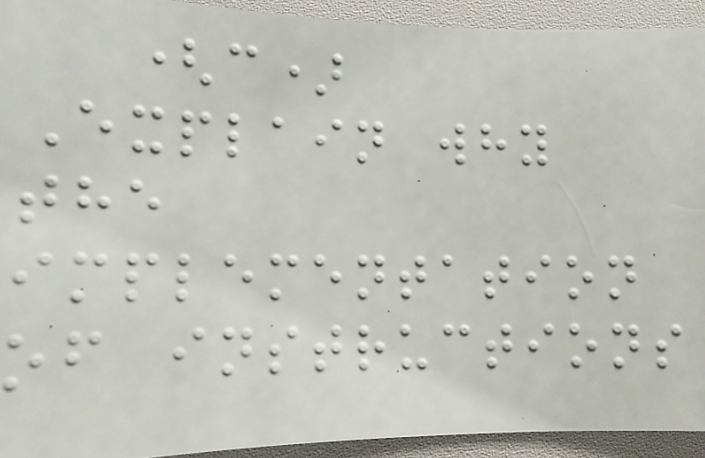(c)
Explain why
the
implementation
of instructions
